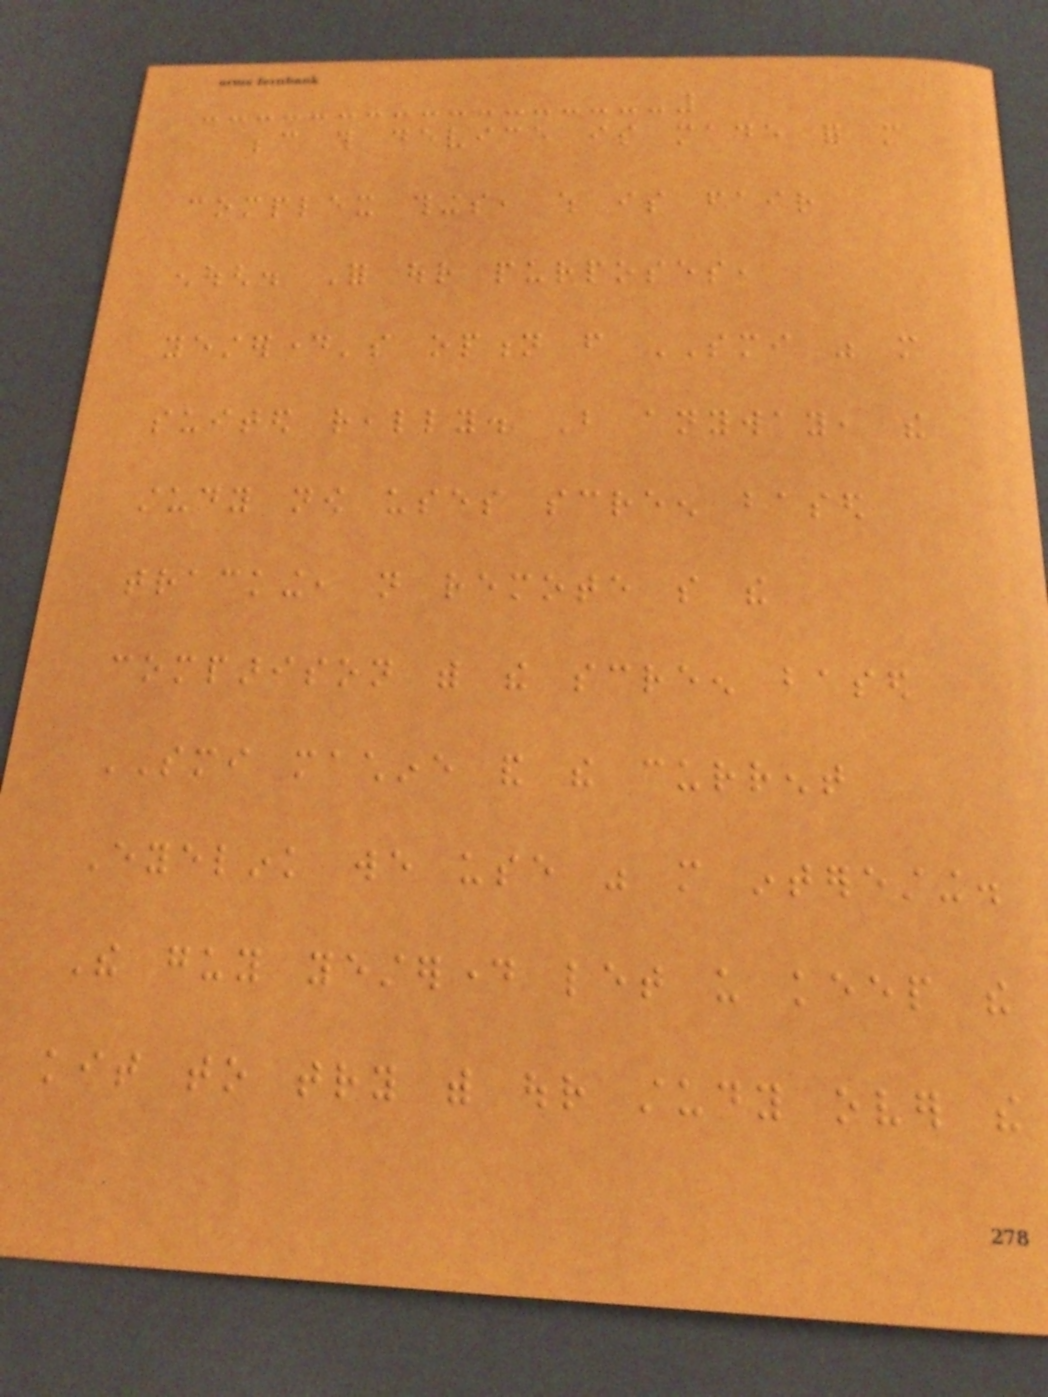because this device is made for more
complex things, which is fair
enough. For our purposes,
yesterday's option from SMI was more
suited really. But anyway, the
study now uses screen based
tracking, not remote so the
comparison with the screen based
SMI machine and the current
Eyelink we use was more interesting.
The guy yesterday let us keep the
kit to try with our study over the
